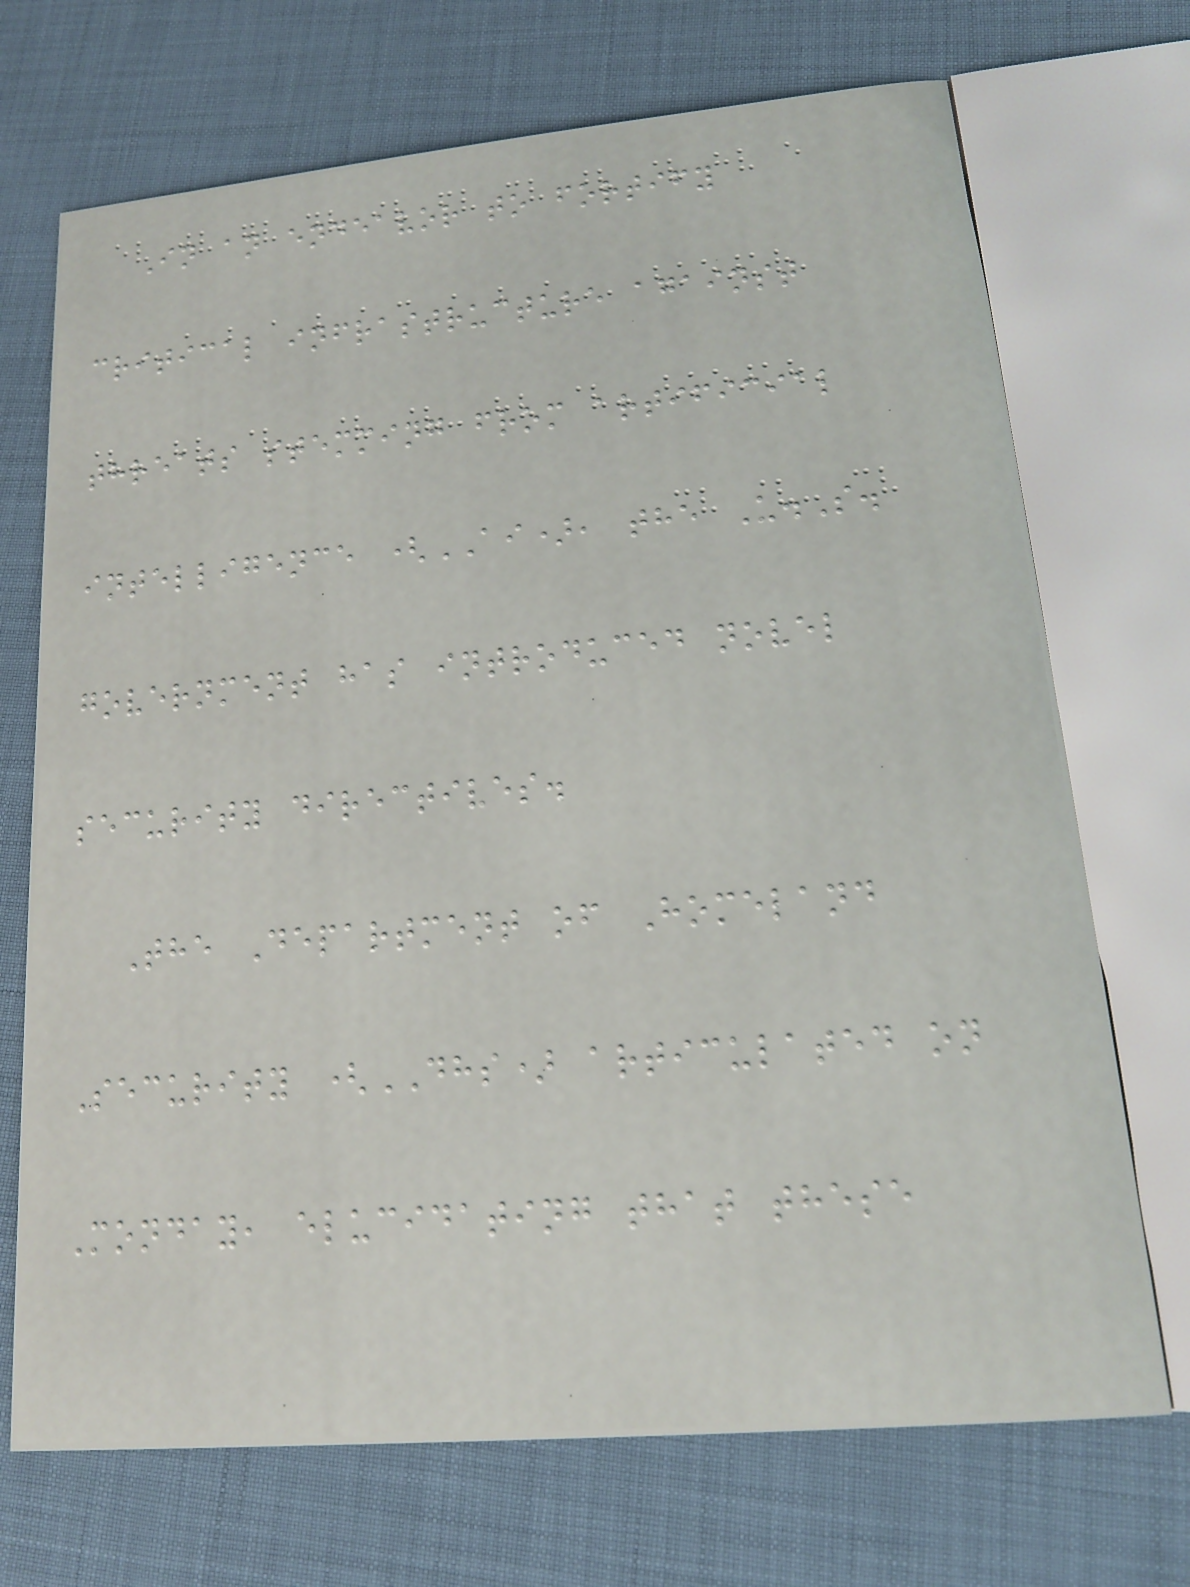In an endeavor to fortify
critical infrastructure against
threats stemming from artificial
intelligence (AI), the U.S.
government has introduced novel
security directives.
The Department of Homeland
Security (DHS) articulated on
Monday, elucidating that these
